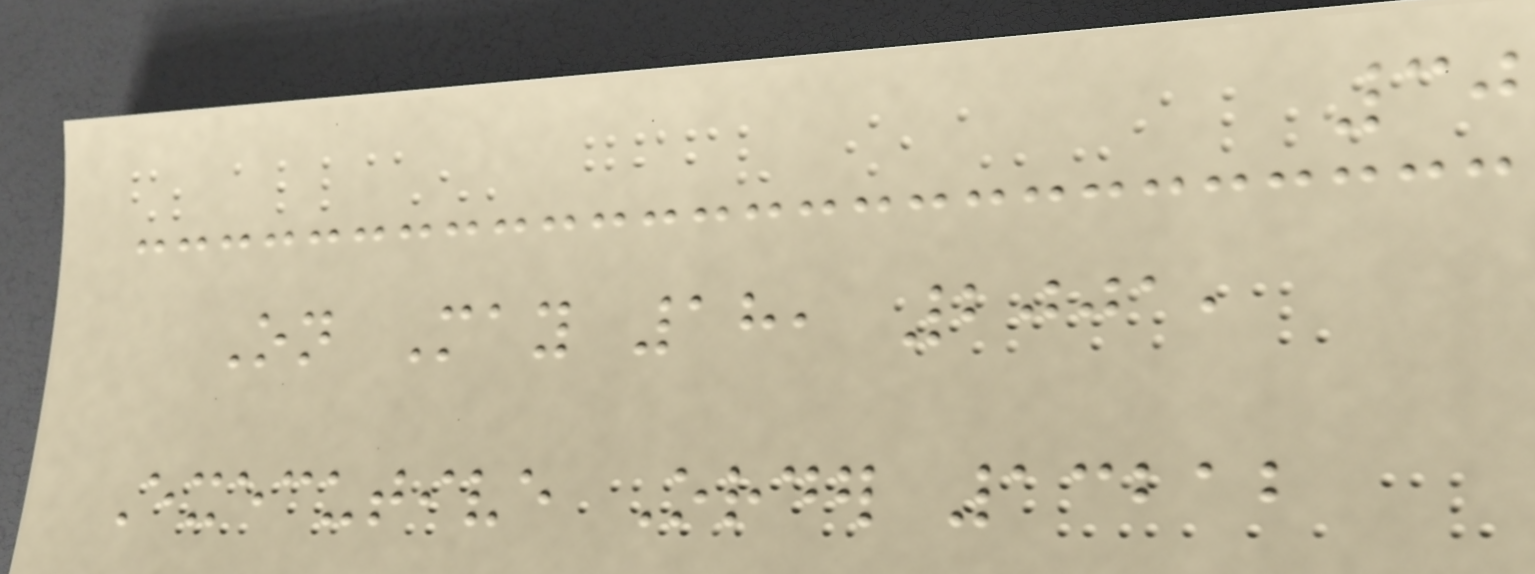30
On May 18, 2001,
Executive Order 13212
